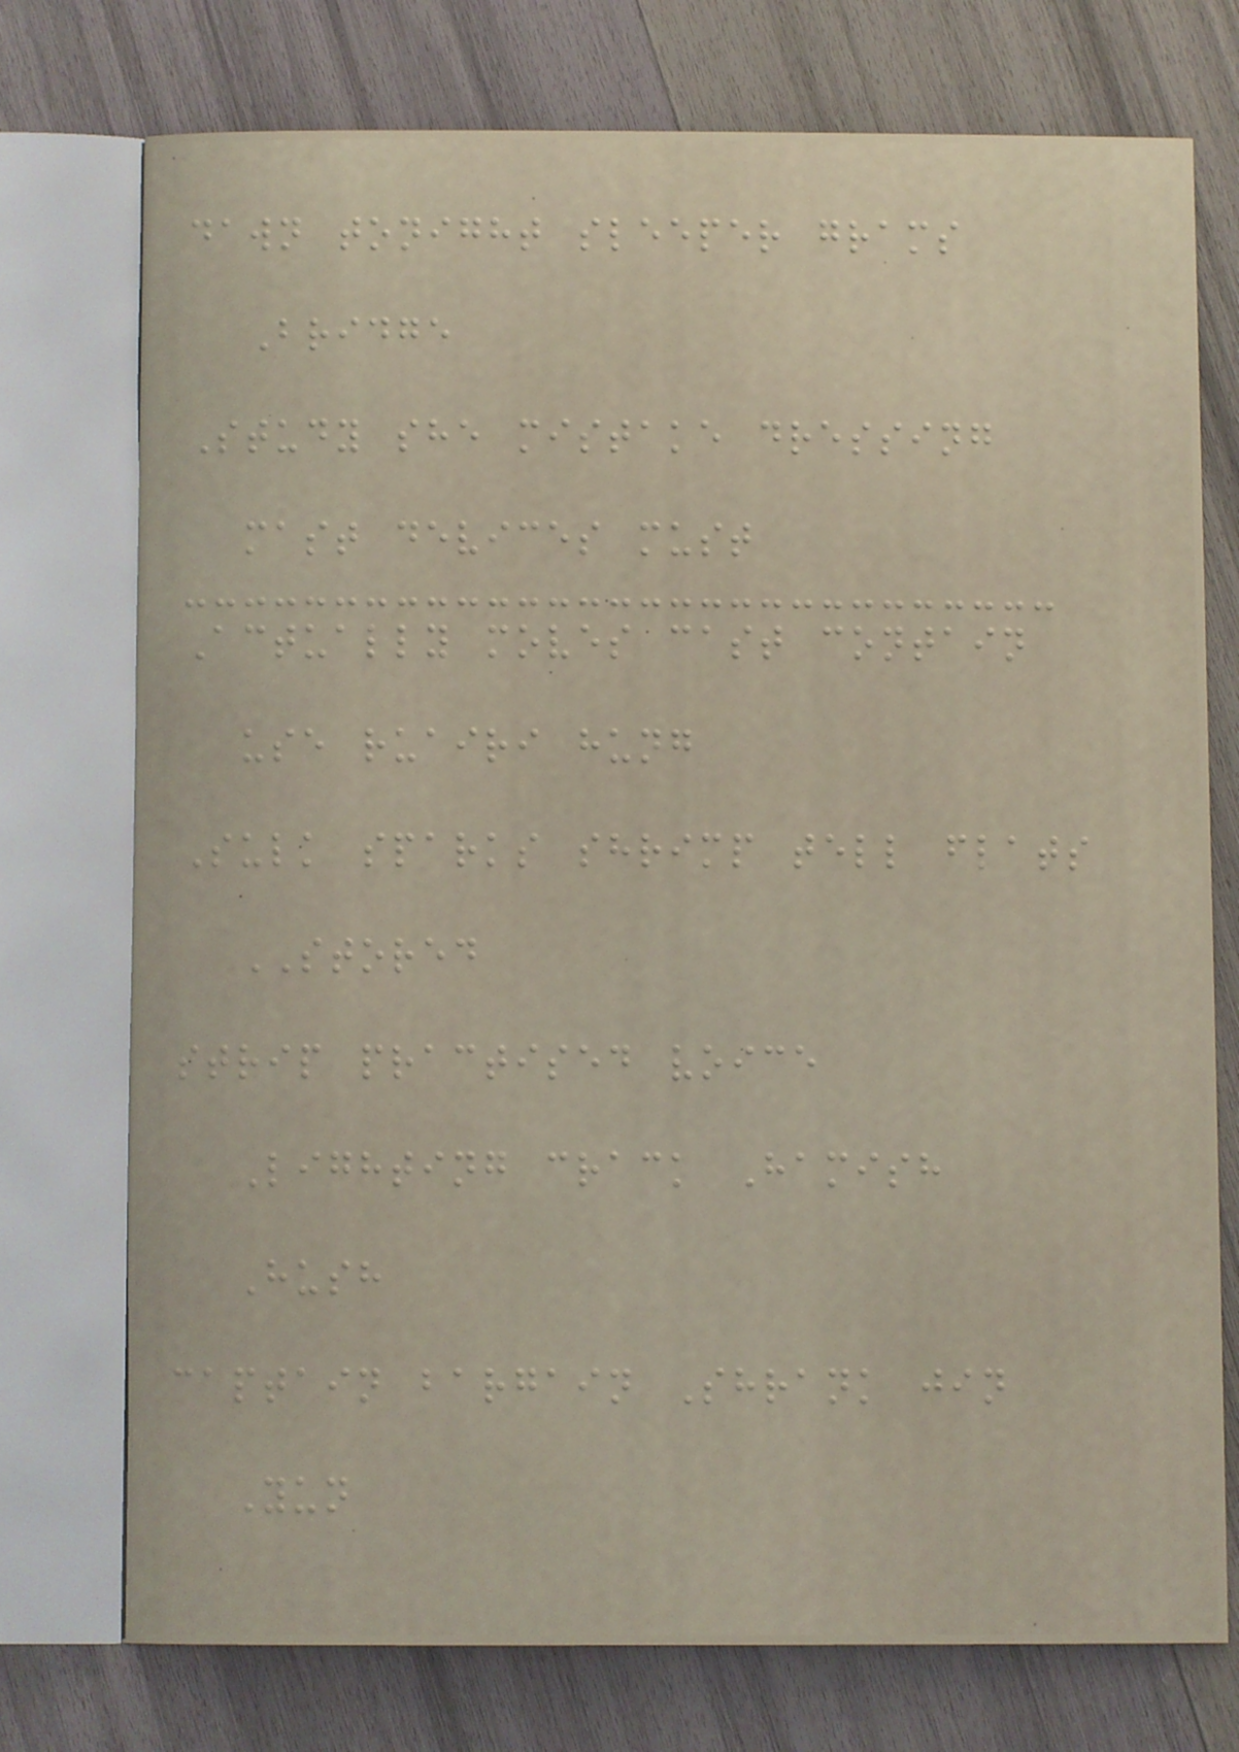dawn tonight sleeper grams
Bridge
Study she mistake dressing
mast devices must
Actually moves cast contain
use ruairi hung
Sulk sparks shrimp tell flats
STORED
strip practised voice
Lighting crack Hamish
Hush
captain bargain Shrank jin
Yun
